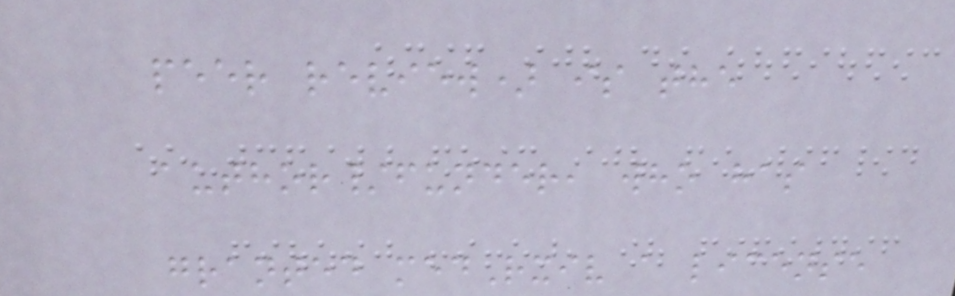peer review) is the
author/funder, who has
granted medRxiv a license
